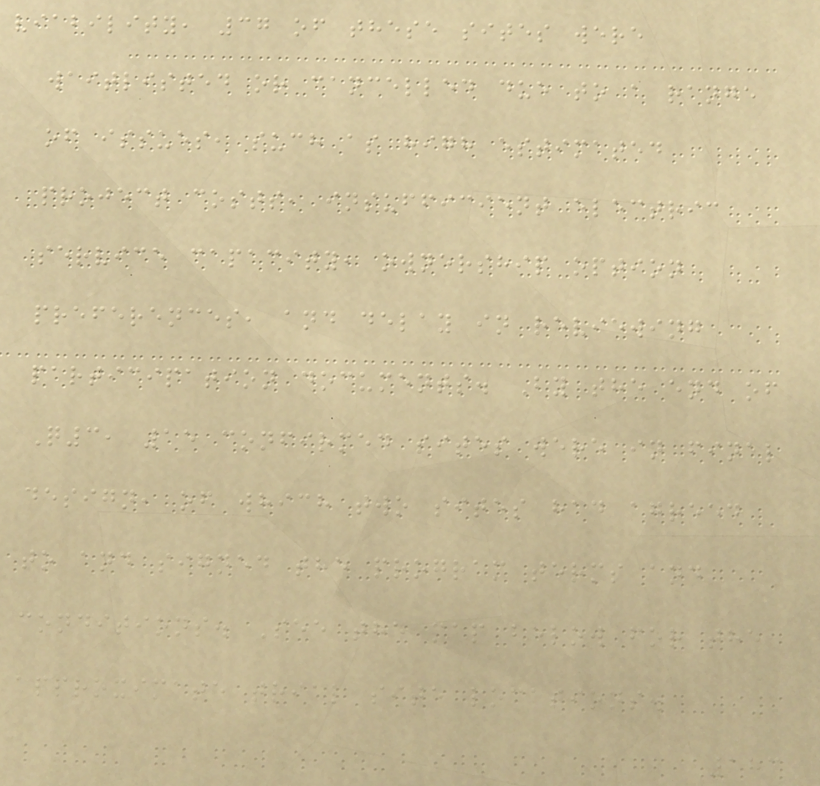viability, 37 of these sites were
waitlisted or cancelled due to a range
of issues, such as high estimated
project costs, insufficient electric
service capacity, ownership option
preferences, and delay in reviewing
participation documents. By the end of
Q3, 15 confirmed sites were in final
design, of which two sites had agreed
to and signed the program terms and
conditions. See the map below for the
approximate trial site locations.
183
